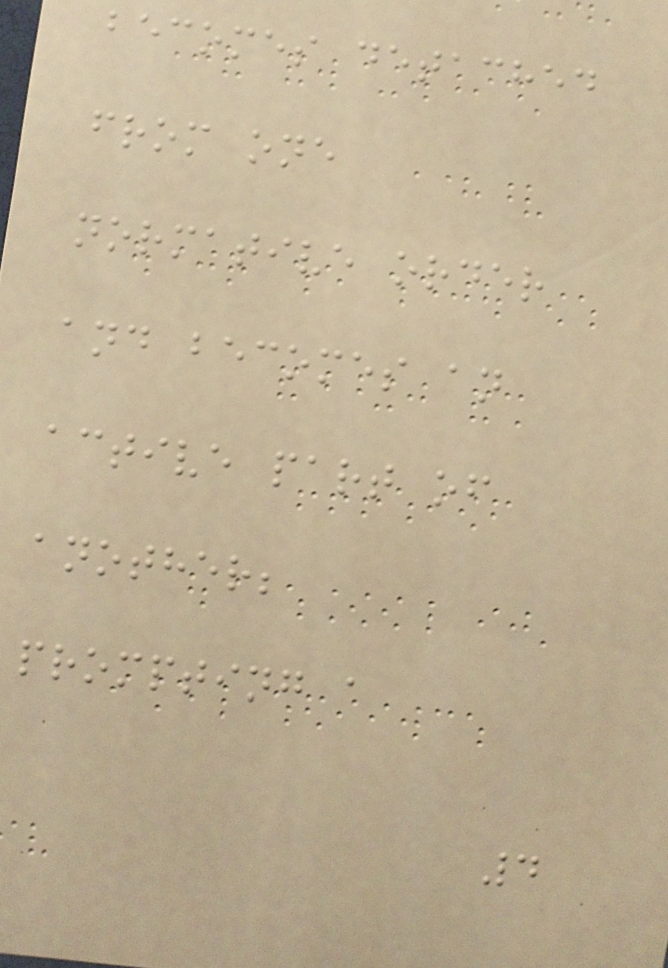becomes detached
from one
normative order
and becomes an
active part of
another;
prompting a
4
